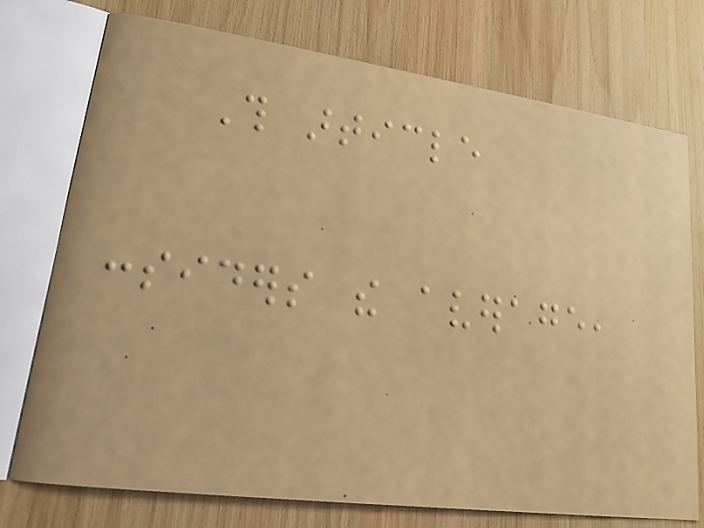This article
considers the average,
